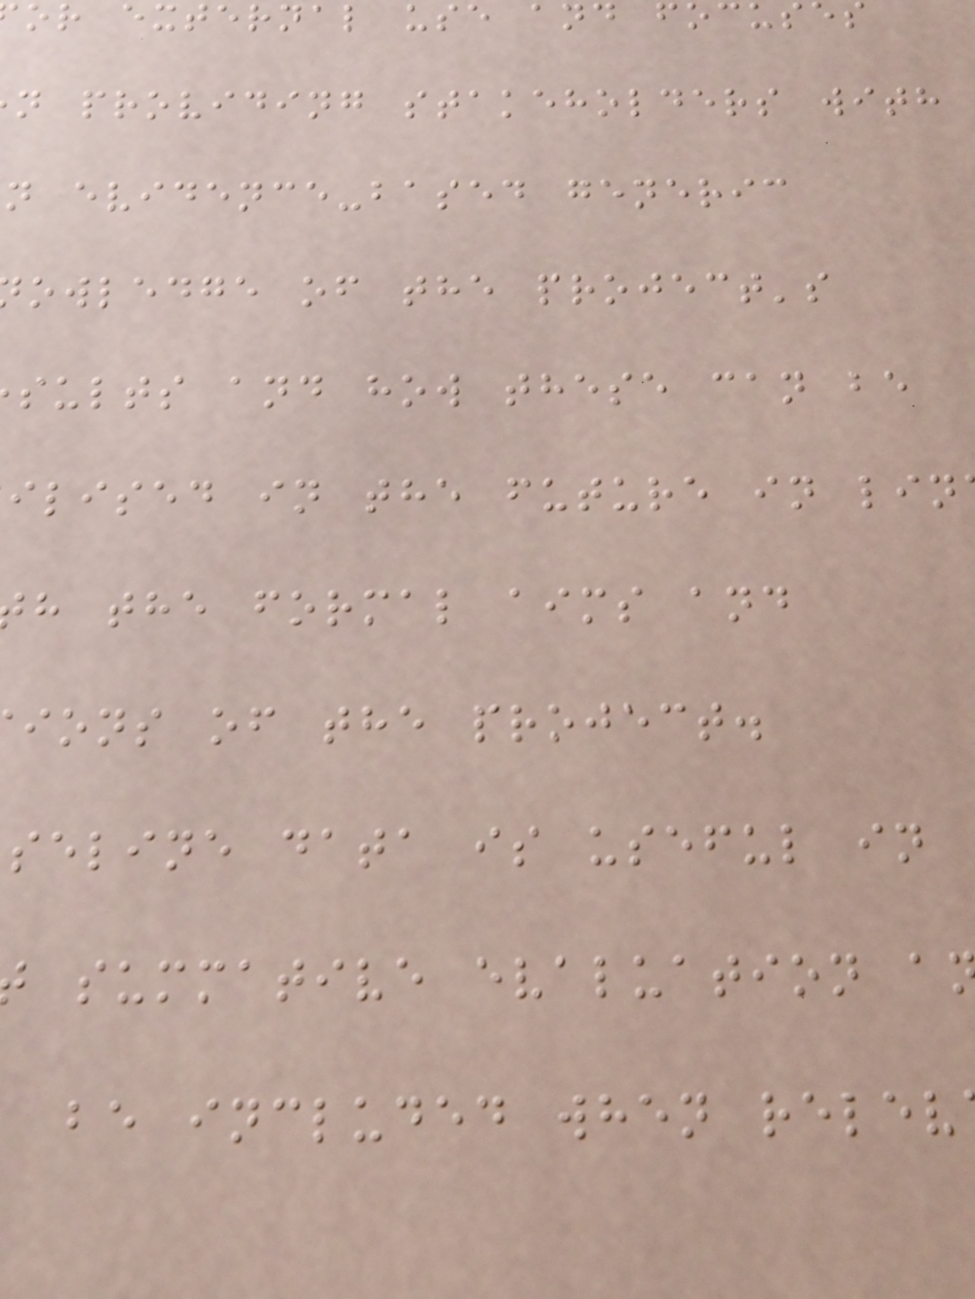or external use and focus
n providing stakeholders with
n evidence-based generic
owledge of the project's
sults and how these can be
ilised in the future in lin
h the formal aims and
ions of the project.
seline data is useful in
summative evaluation a
be included when relev
